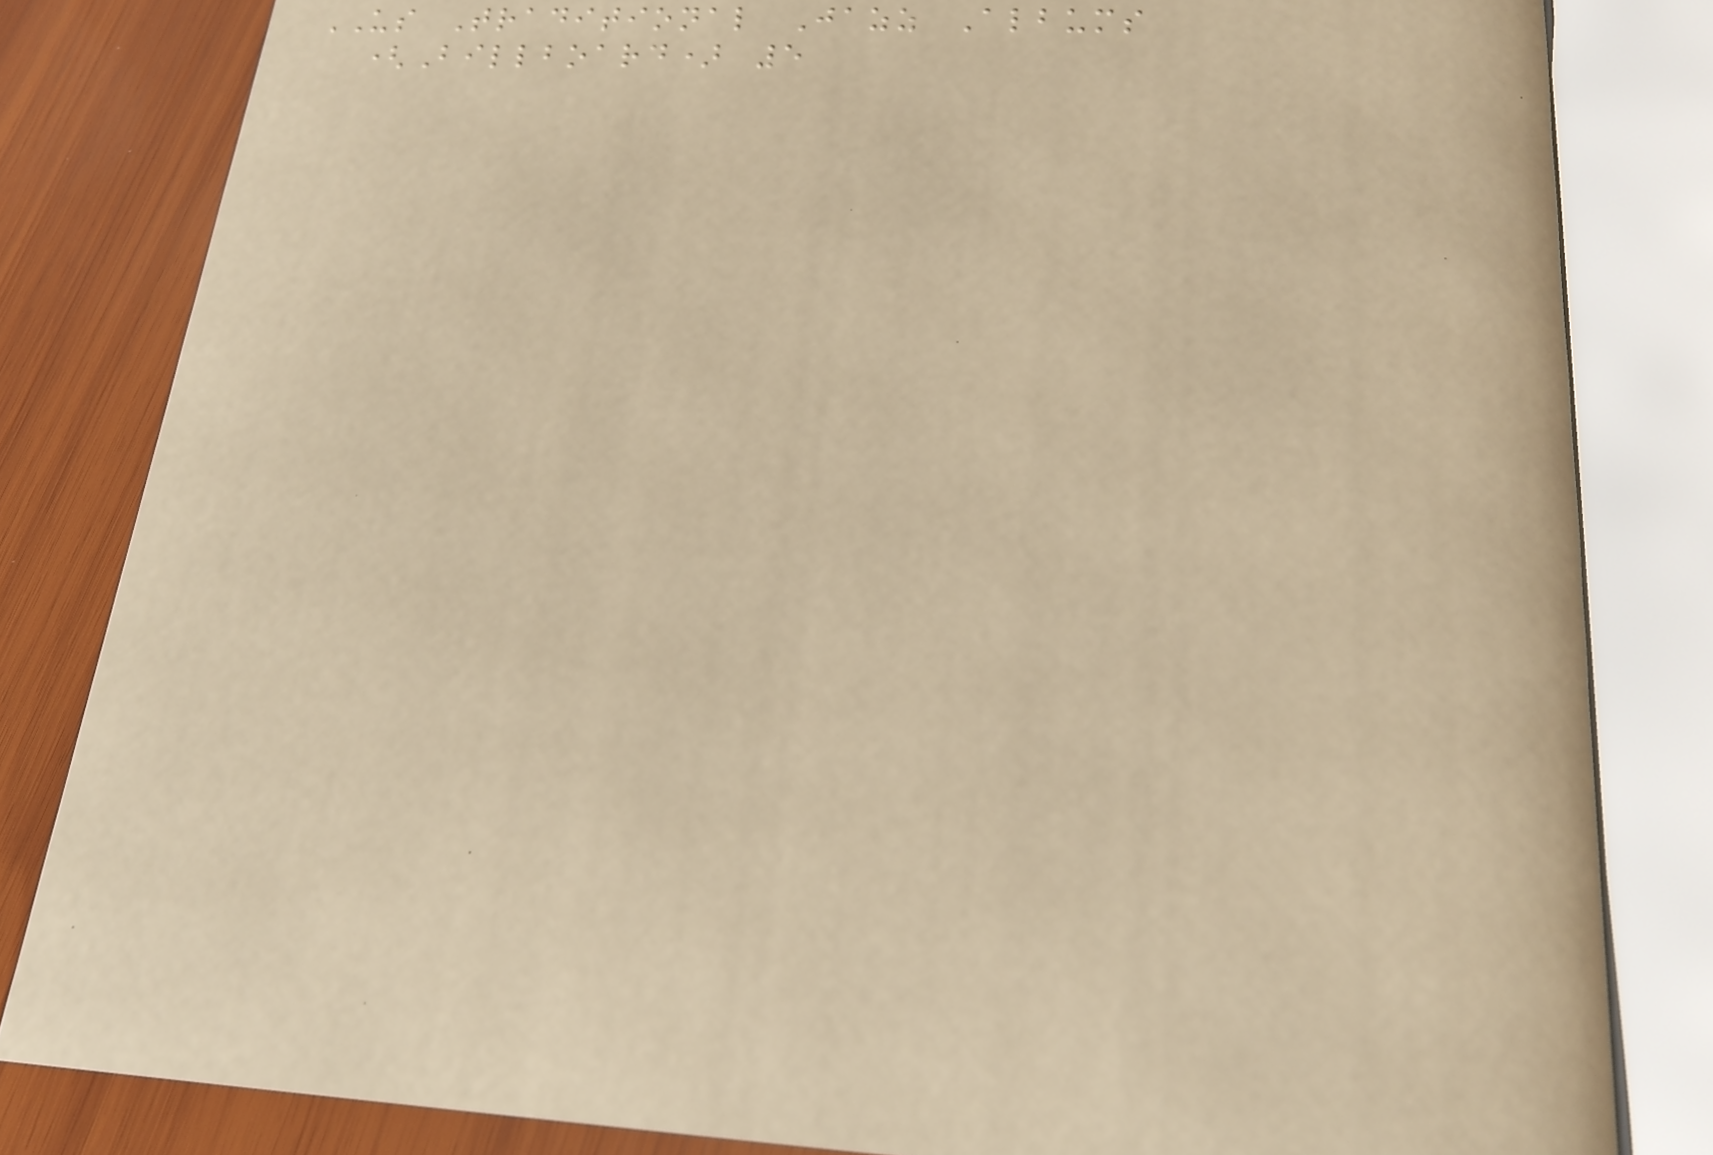US Traditional Jazz Albums
(Billboard) 5
